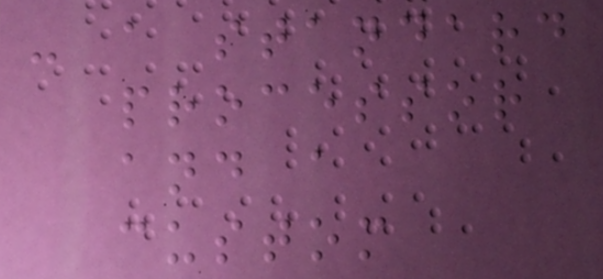- a standard
processor
and a
custom
